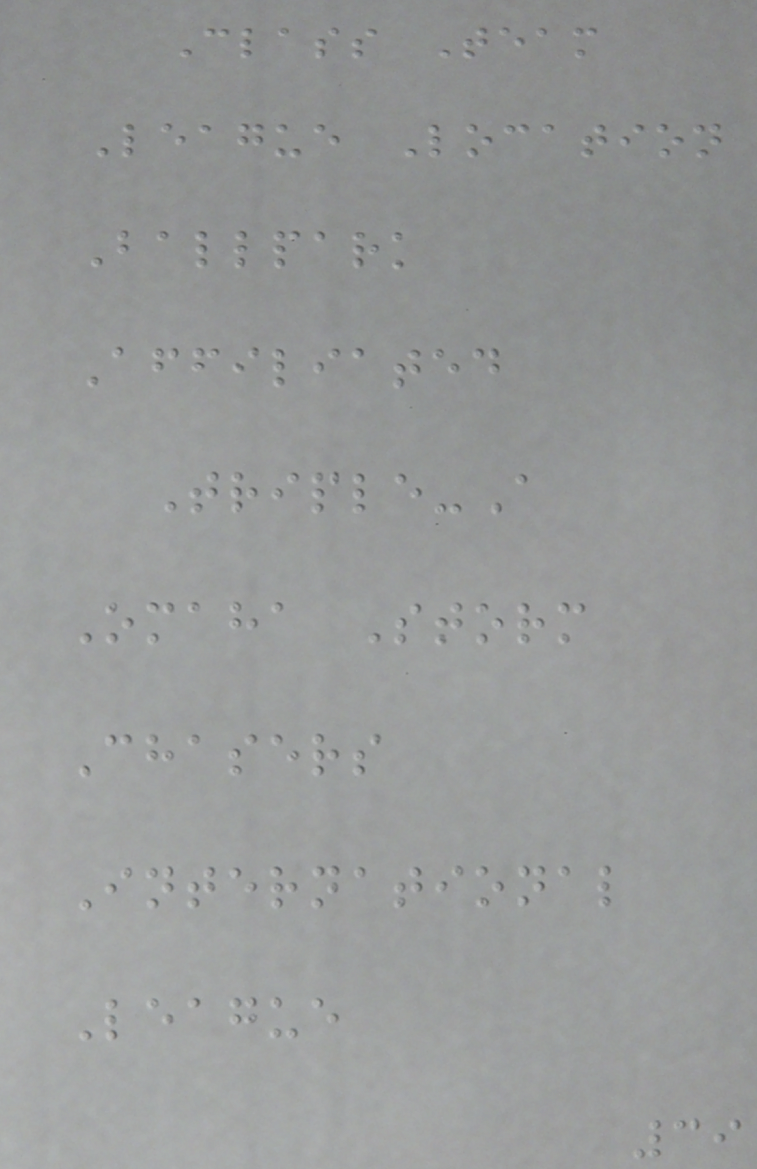Class Team
League Location
Ballpark
Affiliated
Triple-A
Omaha Storm
Chasers
International
League
39
